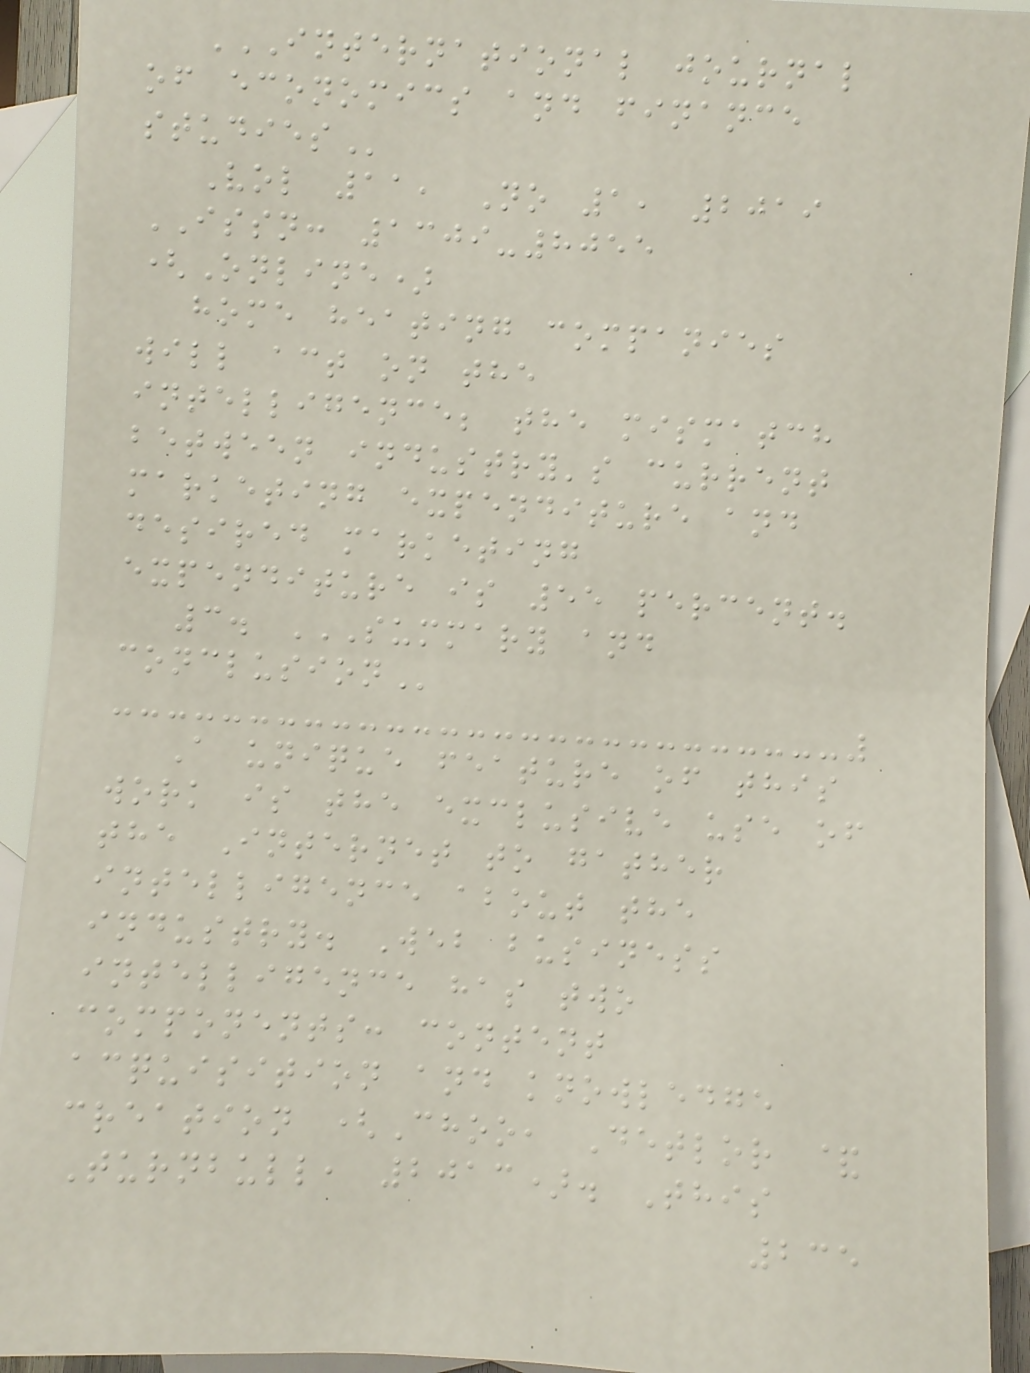INTERNATIONAL JOURNAL
OF ECONOMICS AND FINANCE
STUDIES
Vol 11, No 1, 2019
ISSN: 1309-8055
(Online)
home heating companies
will act on the
intelligence; the mismatch
between industry's current
marketing expenditure and
desired marketing
expenditure is 55 percent.
3. SUMMARY AND
CONCLUSION
A unique feature of this
work is the exclusive use of
the Internet to gather
intelligence about the
industry. Web business
intelligence has two
components: content
acquisition and knowledge
creation (Choo, Detlor &
Turnbull, 2013). This
235
